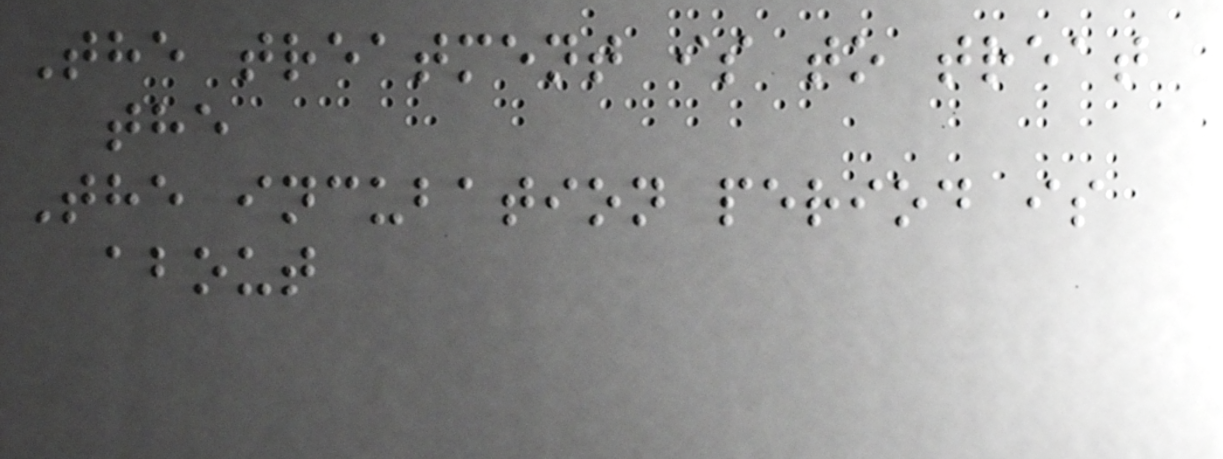The treatment is to treat
the
The incubation period is
about
